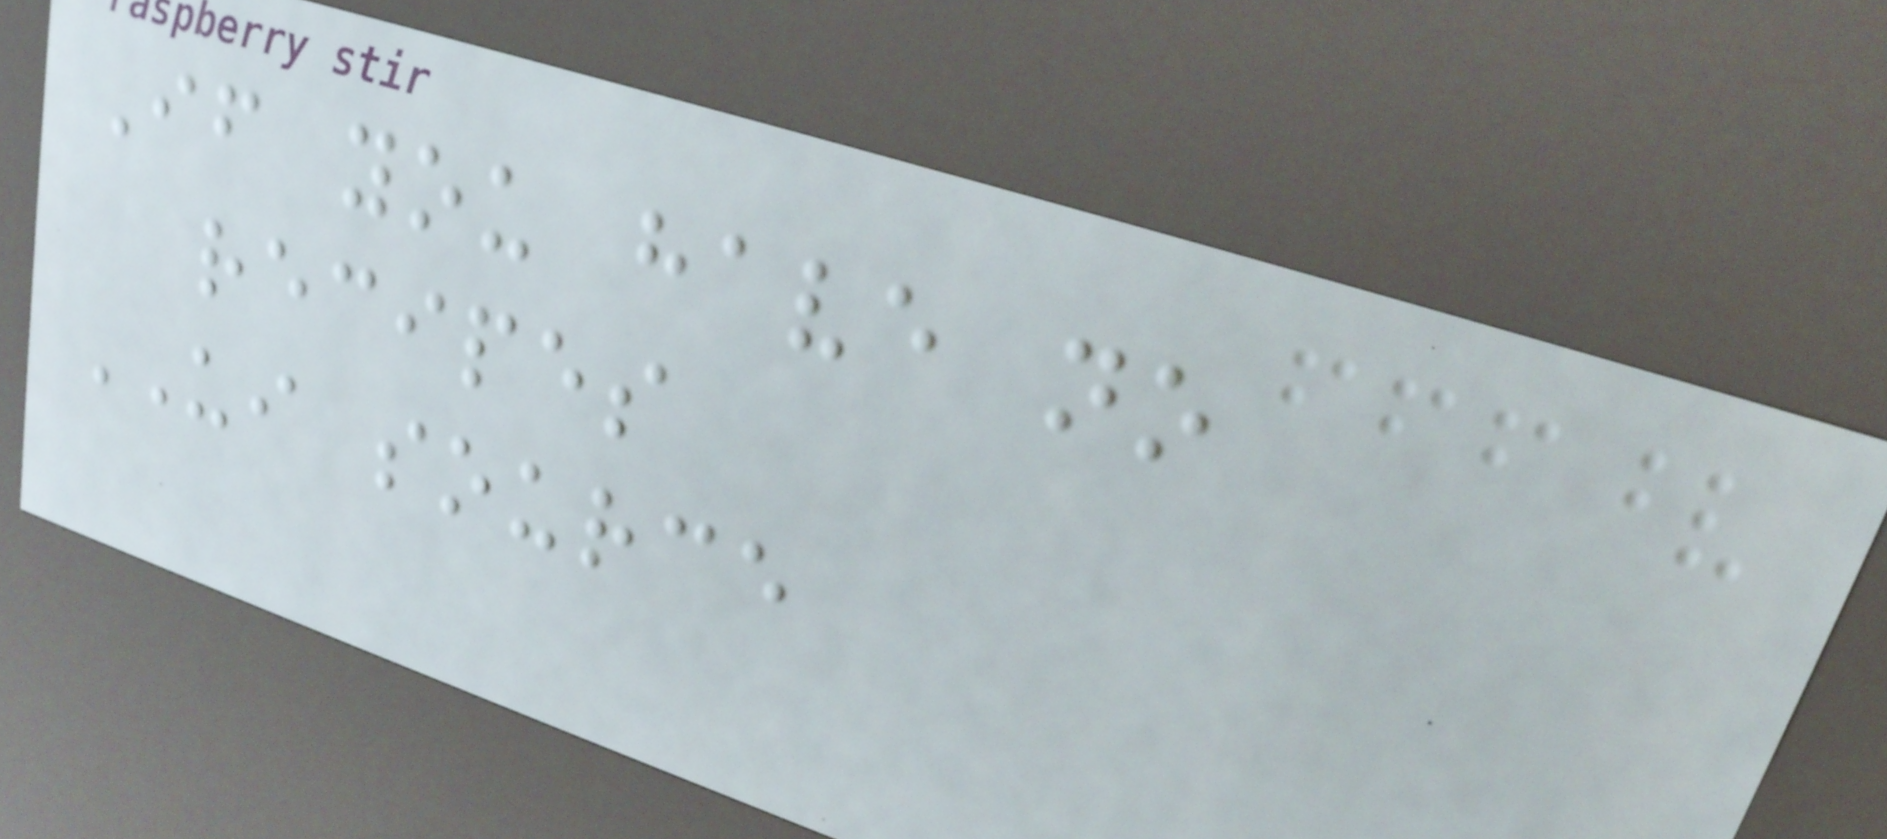If you have no
recipes
UI source
